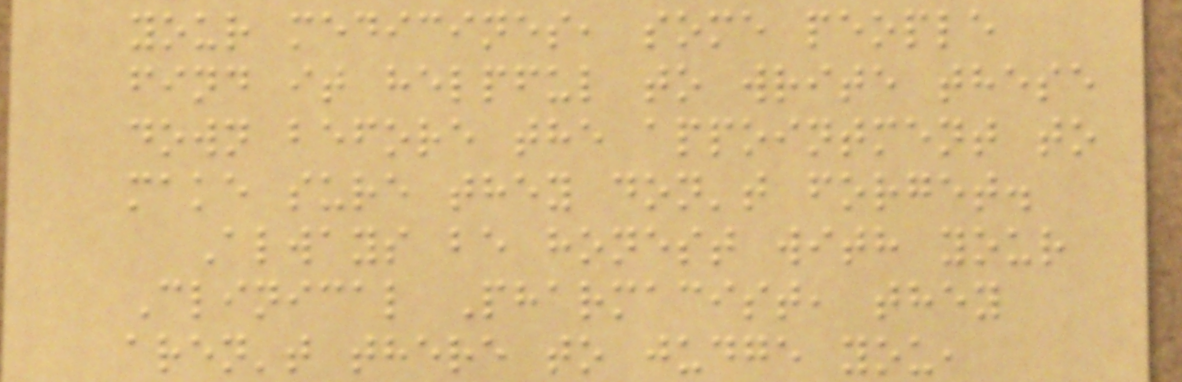your medicines, some people
find it helpful to write these
down before the appointment to
make sure they don't forget.
Always be honest with your
Clinical Pharmacist, they
aren't there to judge you,
